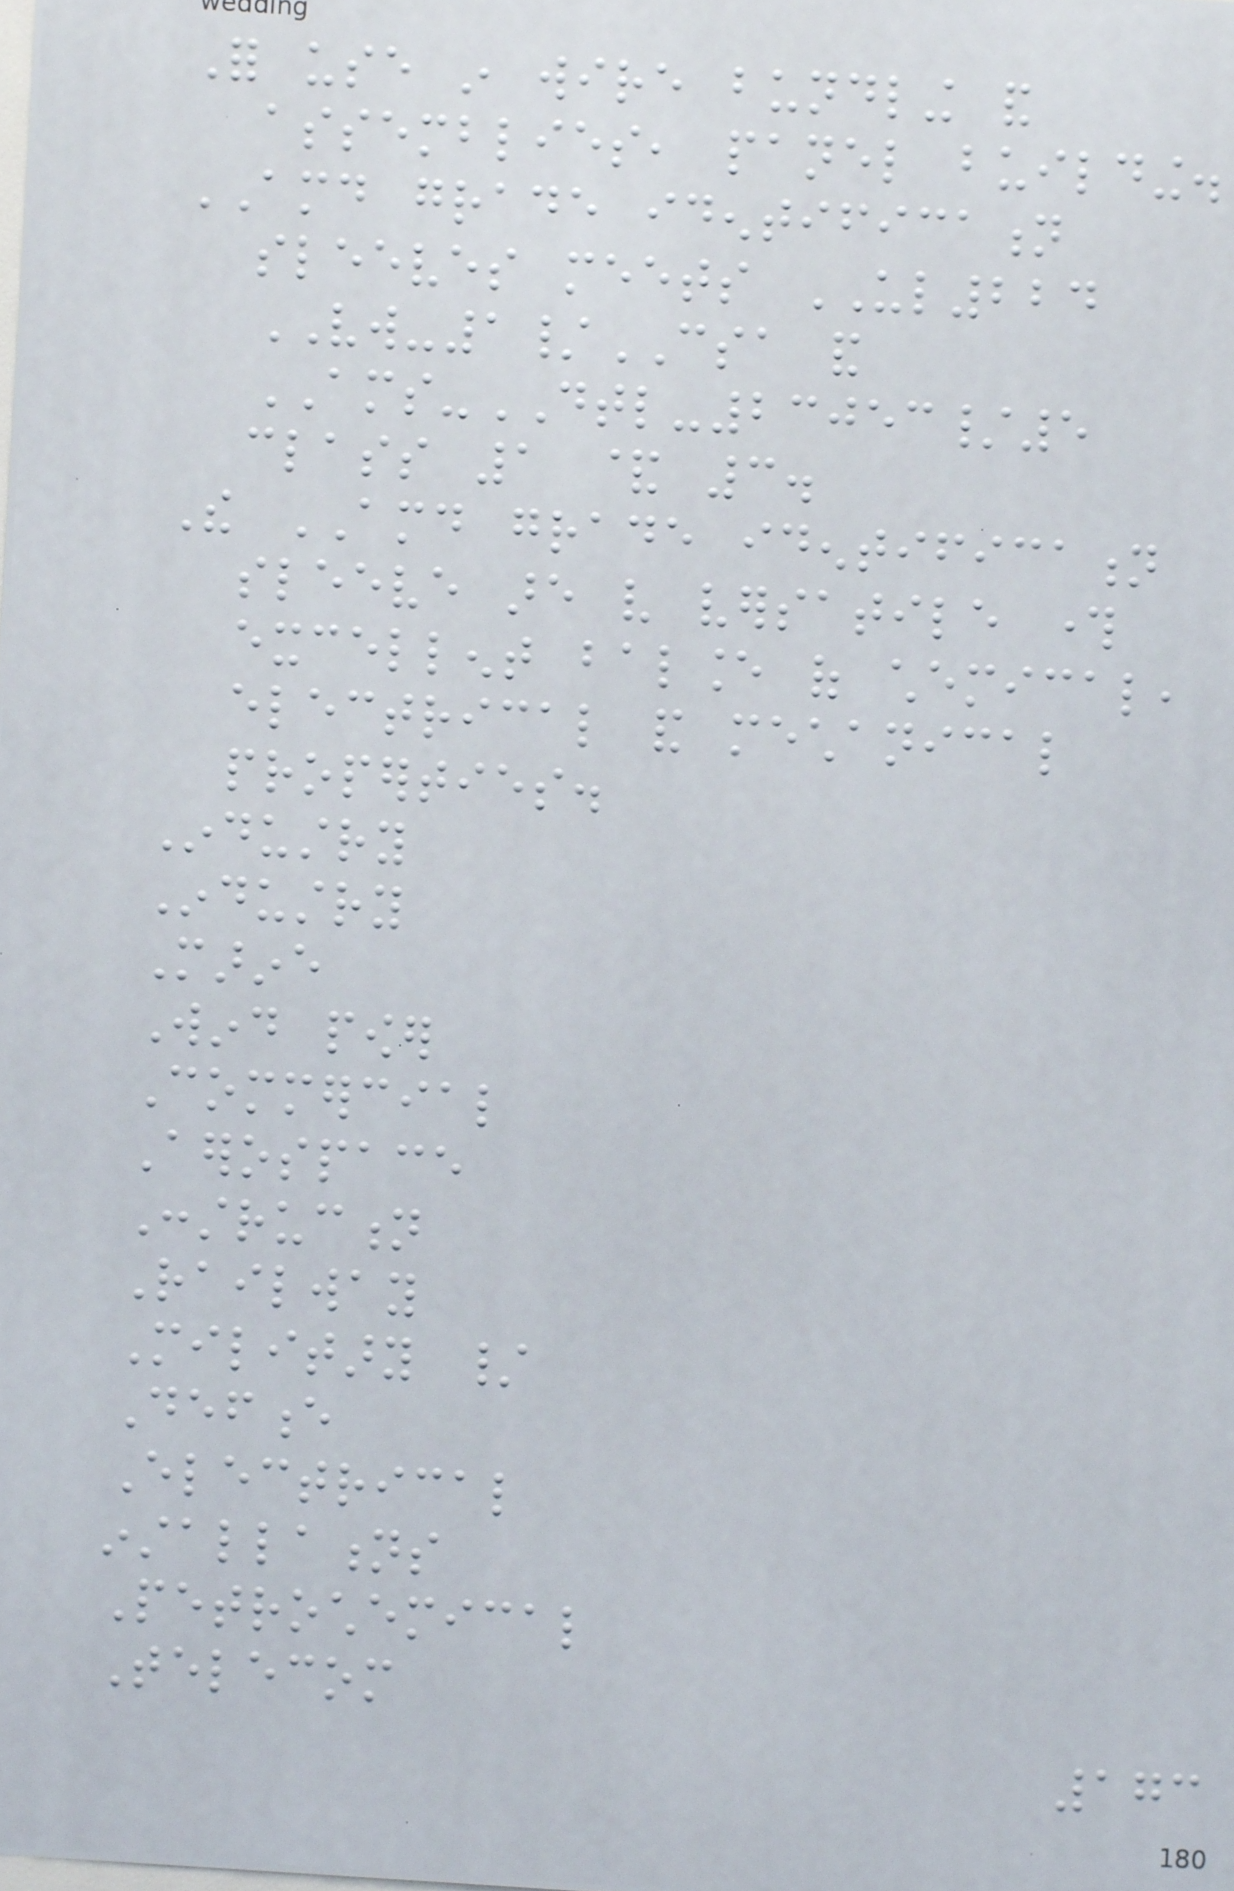For use in wire bundling and
assemblies, panel building.
AMD grade identification
sleeves meets UL224
VW-1/CSA and
AMS-DTL-23053/5
class 1 & 3.
The AMD grade identification
sleeve are very versatile through
excellent balance of chemical,
electrical and mechanical
properties.
Industry
Industry
Marine
Wind power
Commercial
Aerospace
Construction
Railway
Military /
Defence
Electrical
installations
Petrochemical
Telecom
173
